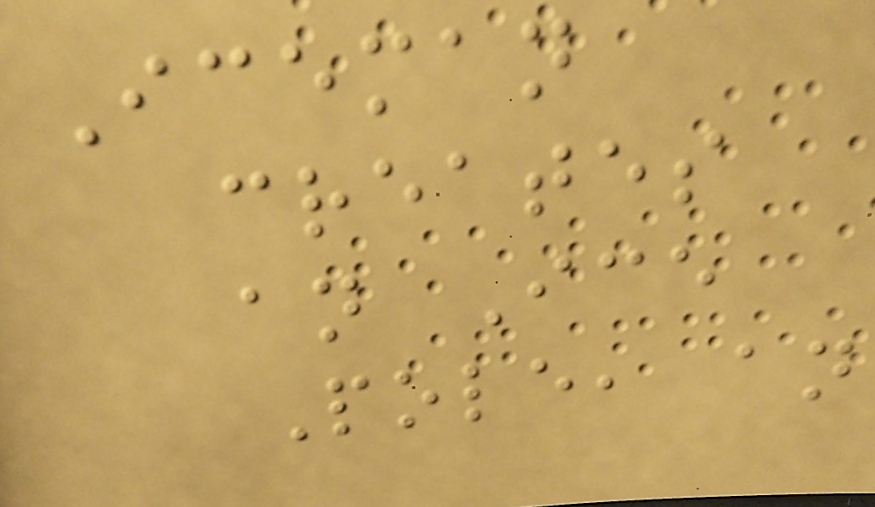Iceman
creates
an Ice
Pole, an
